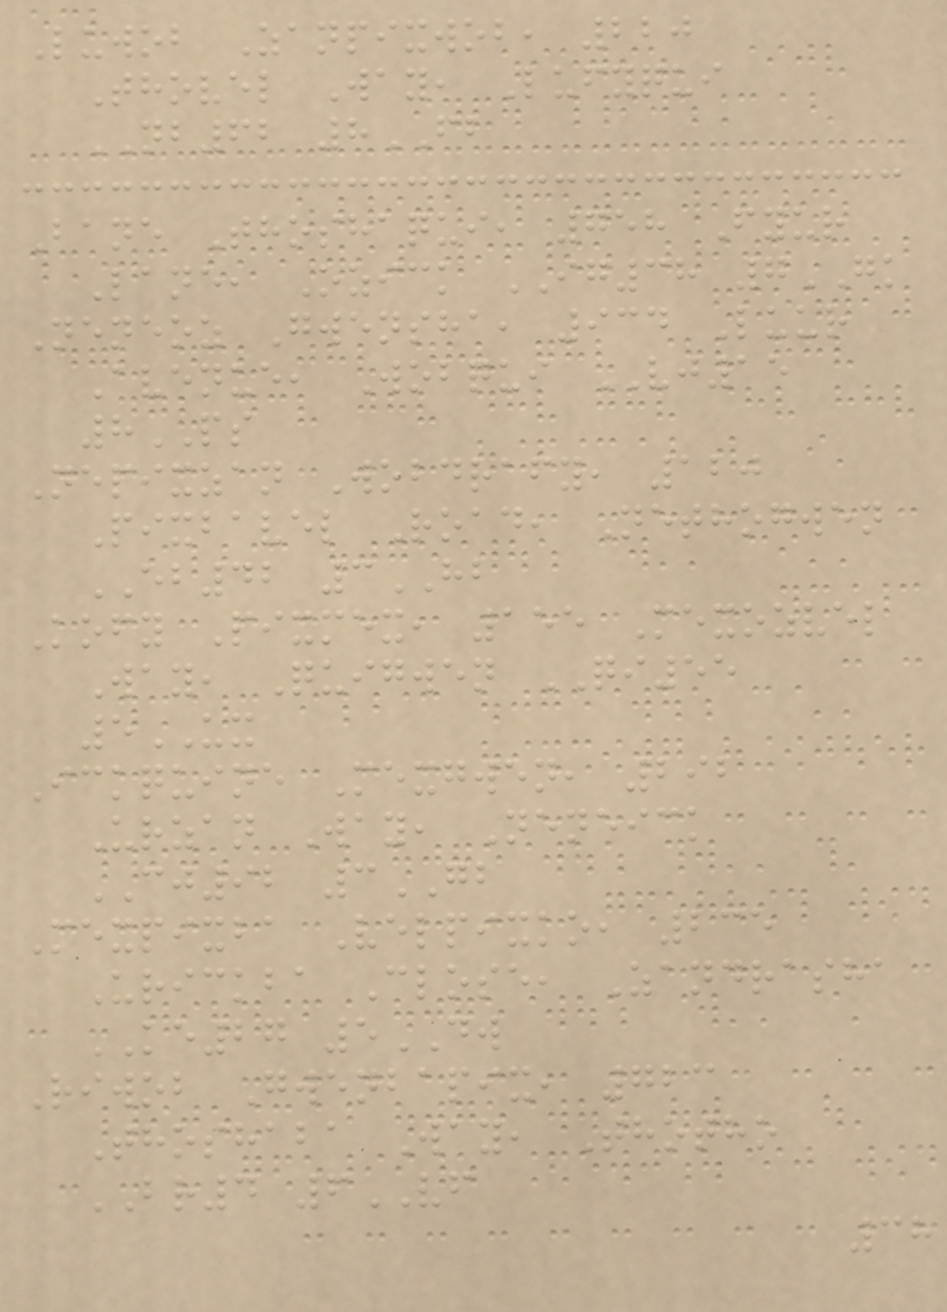Luwob Zanpixwob, 220
Thovel Way, Lufyqui
NB62 8FB
Bane Thoshaqui, 758 Fyur
Lane, Ozick IG38 7GK
Neneoz Gwensha, 934 Luur
Avenue, Wobqui VJ15
8PS
Nepixzan Wobdrafy, 120
Pixbavel Road, Nethogwen
EB42 3HB
Kofy Pixmex, 155 Mexozvel
Way, Quigwen QI55
5UX
Ickquine Mexgwen, 292
Urzan Way, Neneick
CJ92 3GB
Mexpixba Velpixko, 235
Urickba Close, Zandrasha
KE27 5DW
Riwob Gwenbapix, 723
Thoshaba Way, Thotho
BR4 6VF
38
